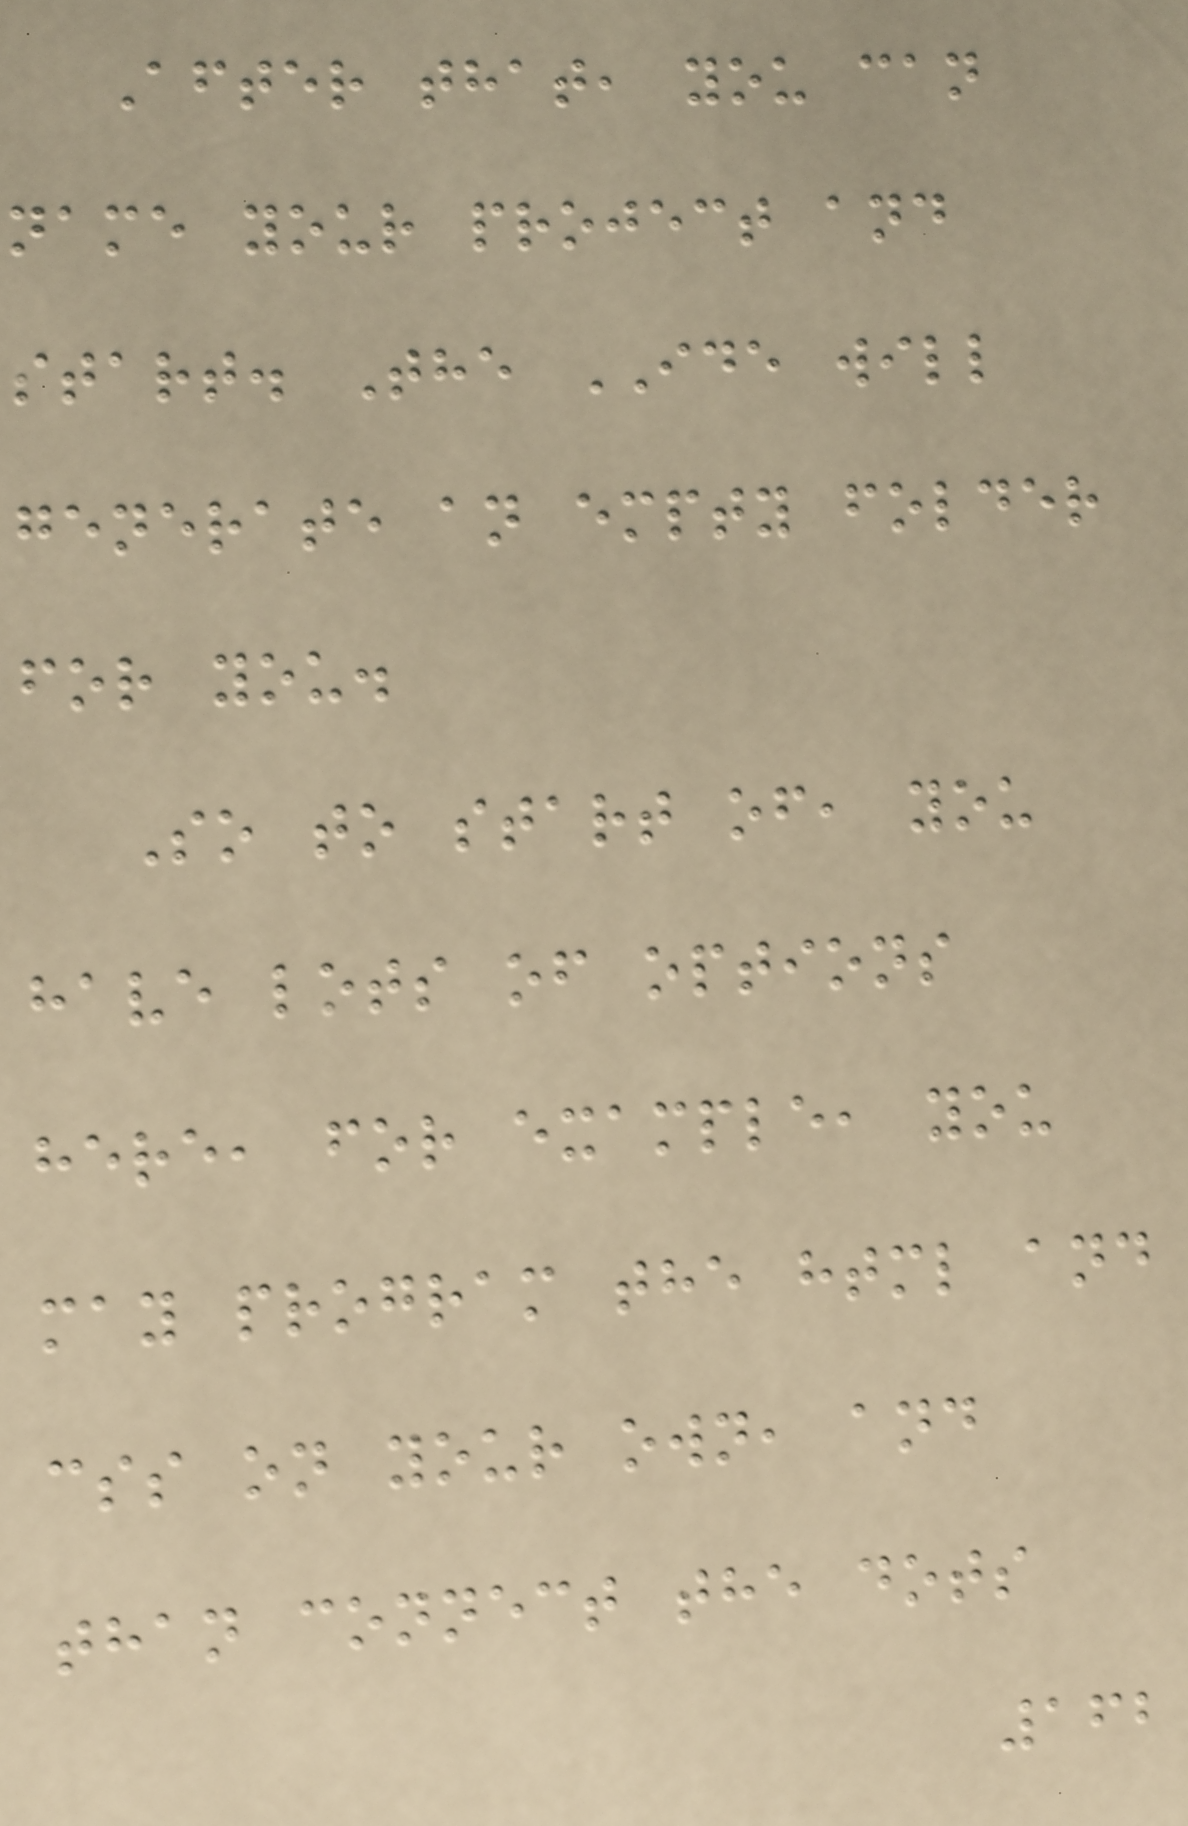After that, you can
name your project and
start. The IDE will
generate an empty folder
for you.
So to start of, you
have lots of options
here, for example, you
may program the html and
css on your own, and
than connect the dots
162
